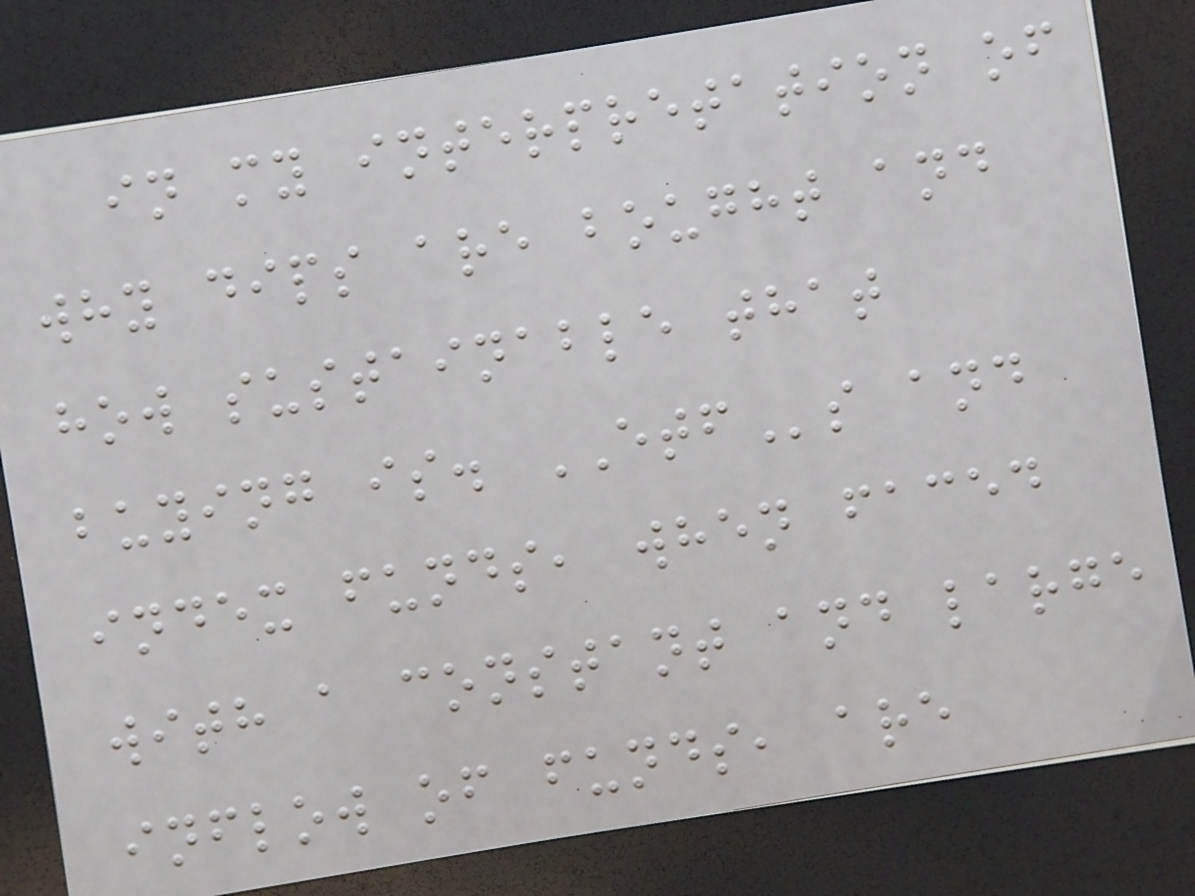in my interpretation of
why dips are bought and
how sustainable that
buying is. ETFs and
index funds, when faced
with a constant and large
inflow of funds, are
